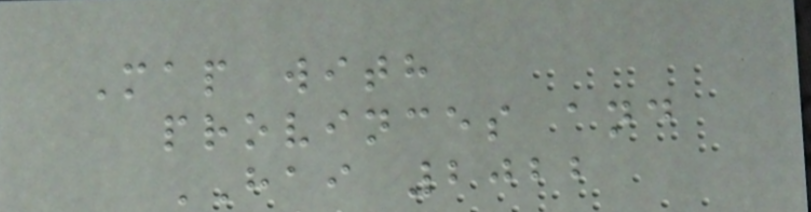Map with
provinces and
HAI 2022
